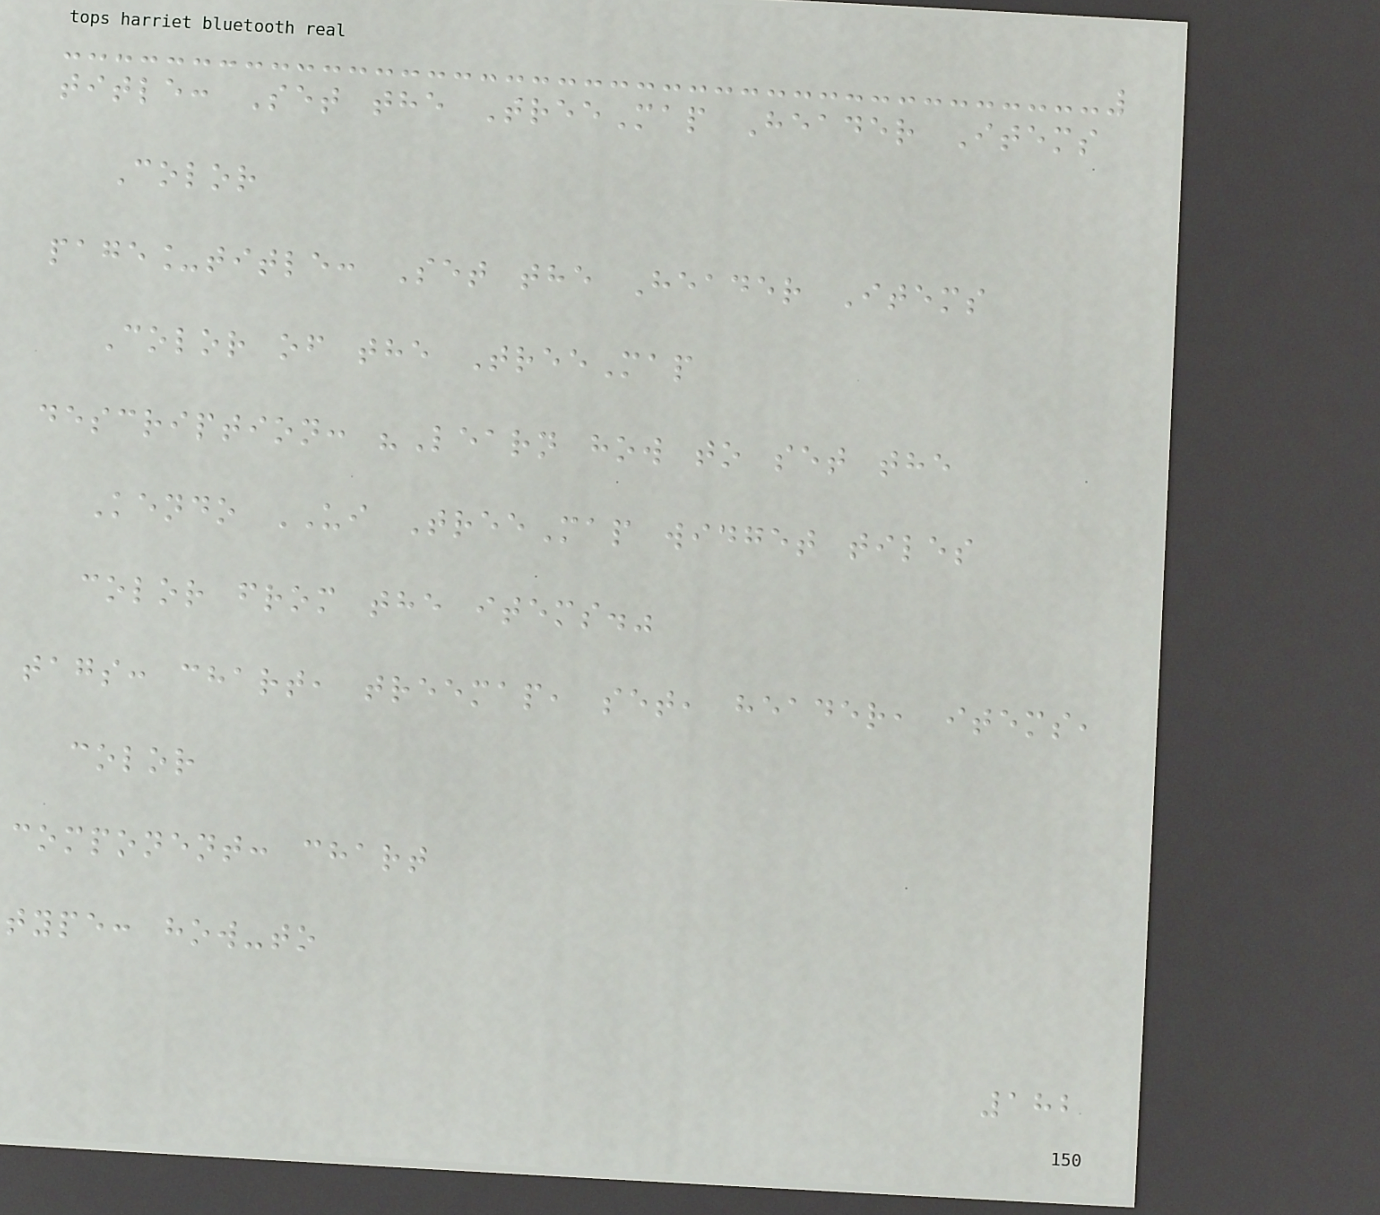title: Set the TreeMap Header Items
Color
page_title: Set the Header Items
Color of the TreeMap
description: "Learn how to set the
Kendo UI TreeMap widget tiles
color from the items."
tags: chart, treemap, set, header, items,
color
component: chart
type: how-to
182
